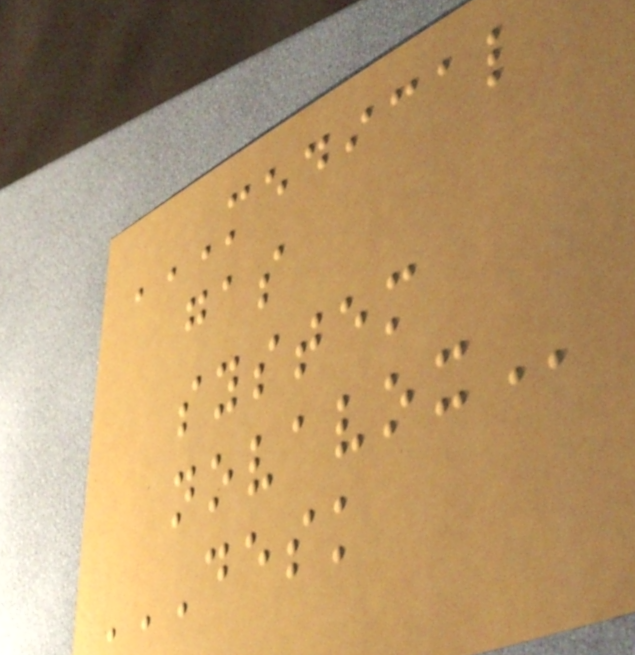MEDICAL
GAS
SYSTEM
NOVAVOX
DESK
